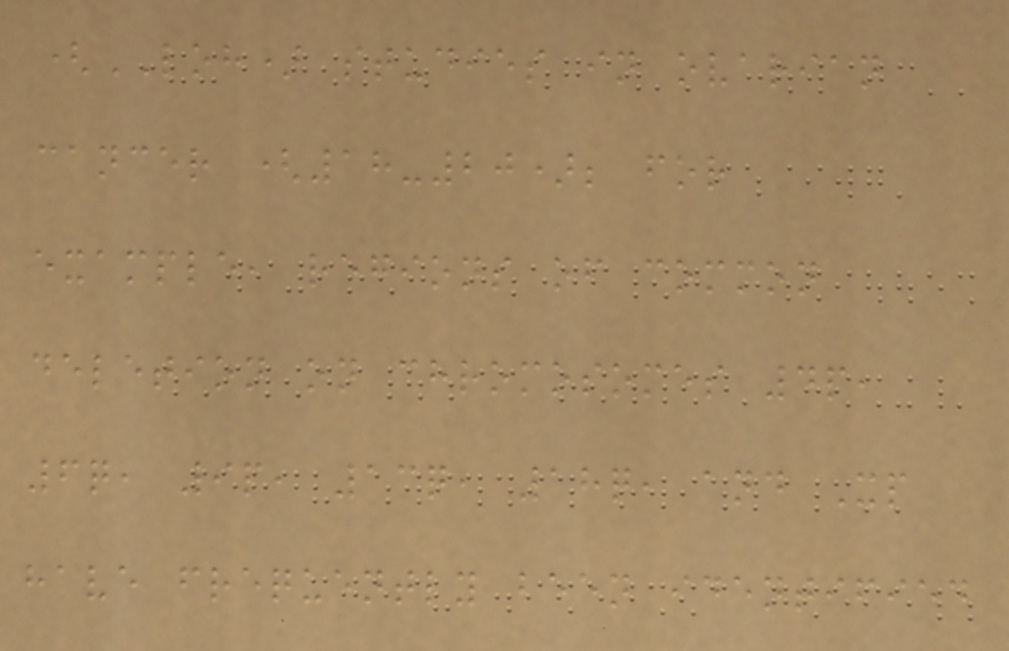(LOH) studies in ovarian
cancer (18-20); for
example, regions of common
deletion on chromosomes 4p,
6q, 9p, 13q, 18q, and Xp
have frequently been identified
